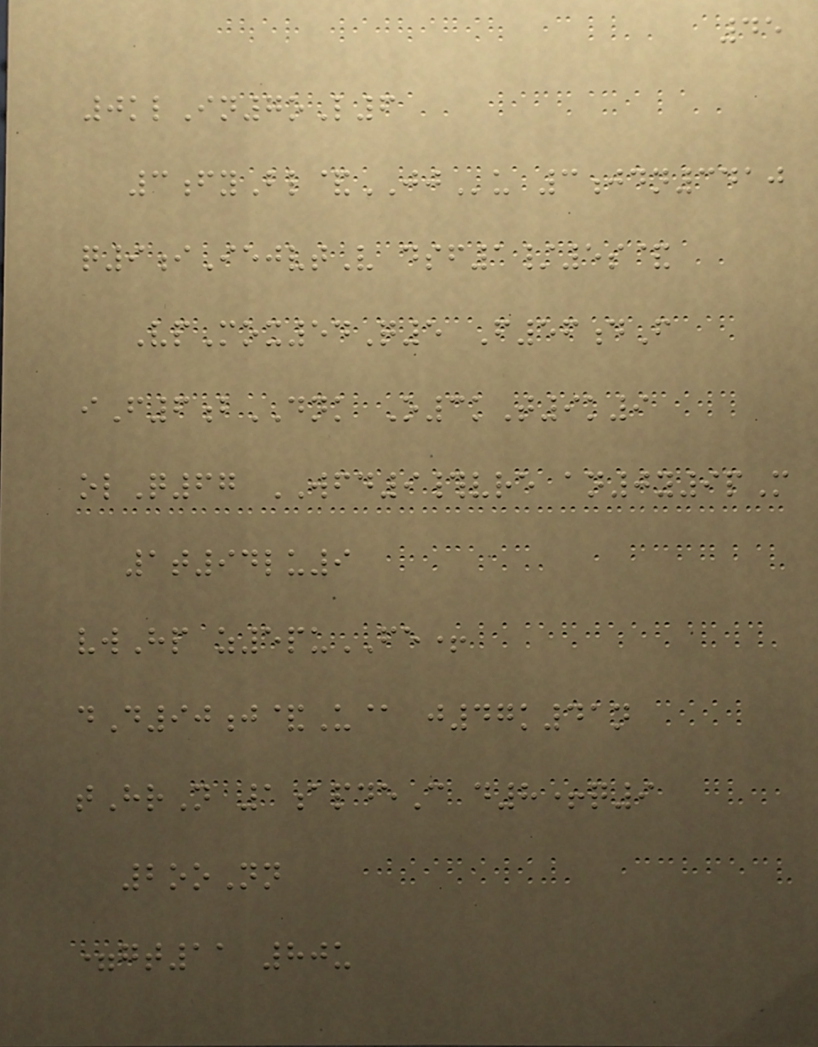45
0klIn7oL6
3fyBl&JJu 3jdn3410
q9iIejvtV dsf1/5s&
VpMox54Q5 F56dF
iF6bDNK O3kT9k9
olQ67 WFD9#vre an0y9pM
1t94lu9
vwHp z5puFE+
dD90j&U@ j47k41n
tHrN 1apdeC d8+q9
2ooNn
=gt11 80u
